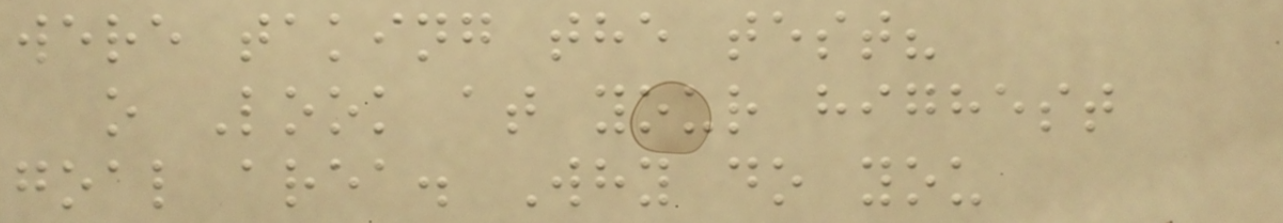were taking the test?
o Look at your highest
goal area. Why do you
